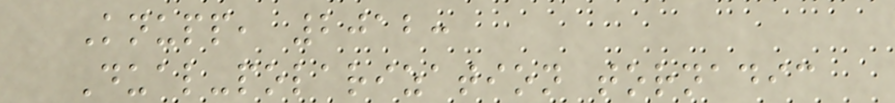Knupp, 2012:
Dual-polarization tornadic
